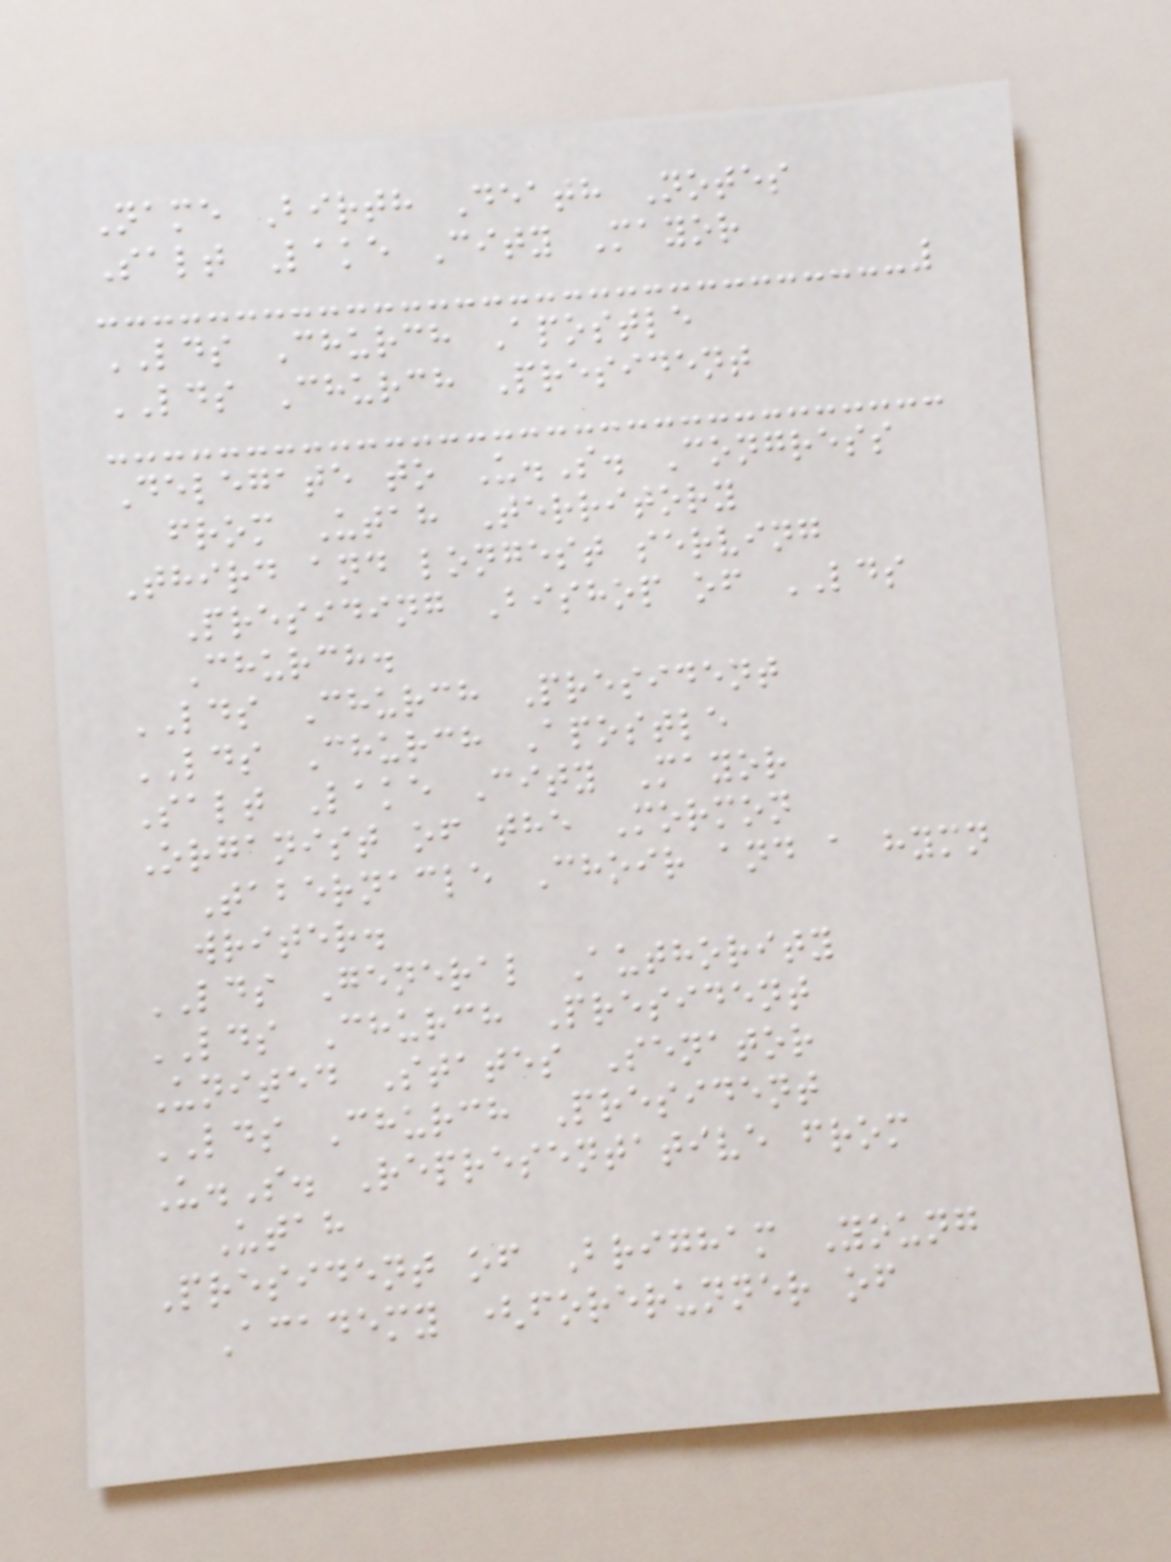Name Birth Death Notes
Salt Lake City Mayor
LDS Church Apostle
LDS Church President
Delegate to U.S. Congress
from Utah Territory
Third and longest serving
Presiding Bishop of LDS
Church.
LDS Church President
LDS Church Apostle
Salt Lake City Mayor
Organist of the Mormon
Tabernacle Choir and a hymn
writer.
LDS General Authority
LDS Church President
United States Senator
LDS Church President
U.S. Representative from
Utah
President of Brigham Young
Academy (forerunner of
